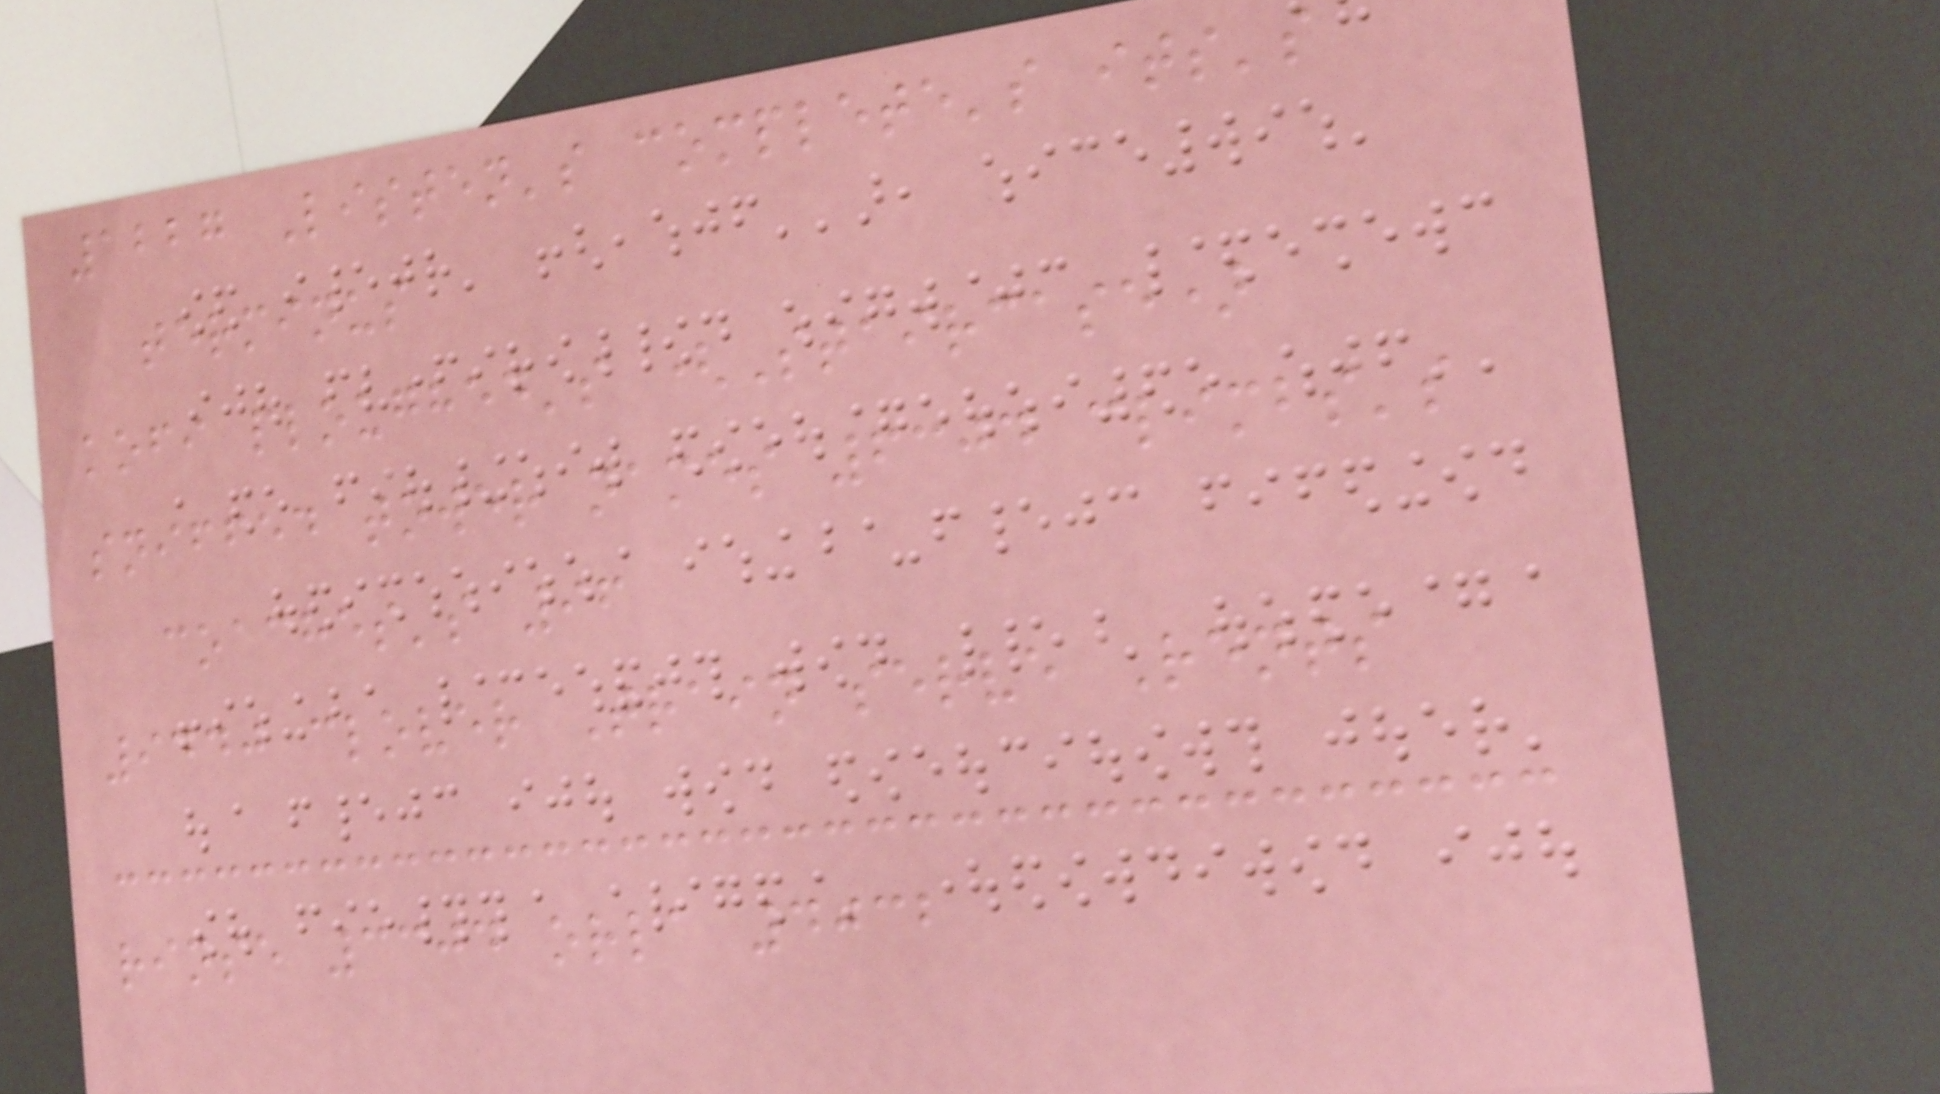1227 Listen's complete's its's
terminus
kofi ploughed's (Staircase)
sniffed tower names 6304 climbs's
coaches's 96
9440 clover Train serve Rents
rinse 3304 orla 4032
